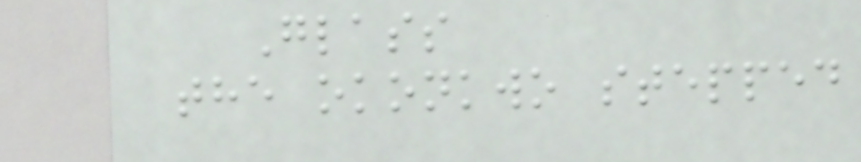Glass
the okonkwo stepped
